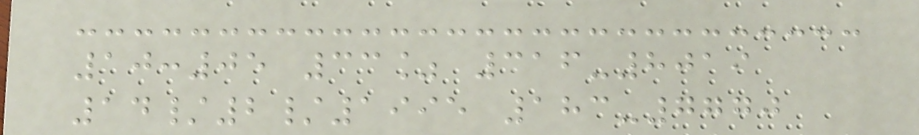10:05 33% 316-8019
14/2/1995 183-7770
